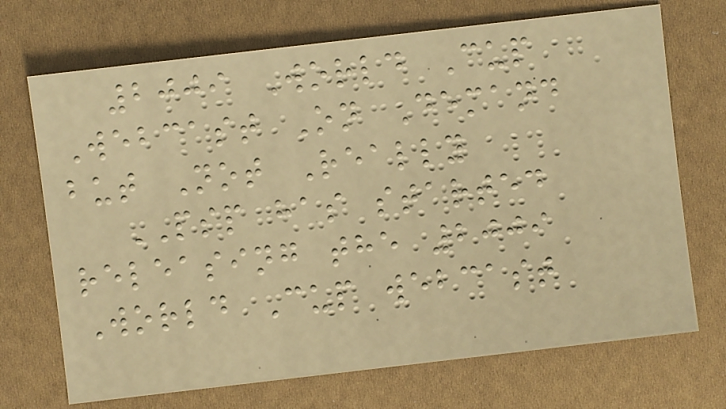2009 World Cup
Webcast On Demand
but Not Really
PSP has started
releasing the 2009
World Cup webcast
